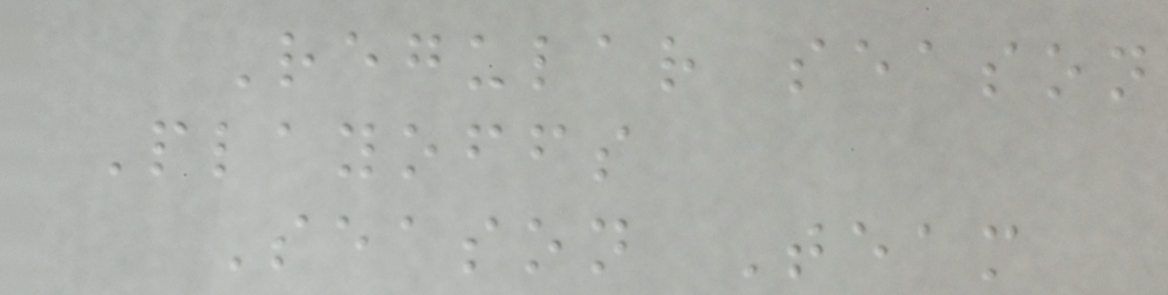Regular season
Playoffs
Season Team
